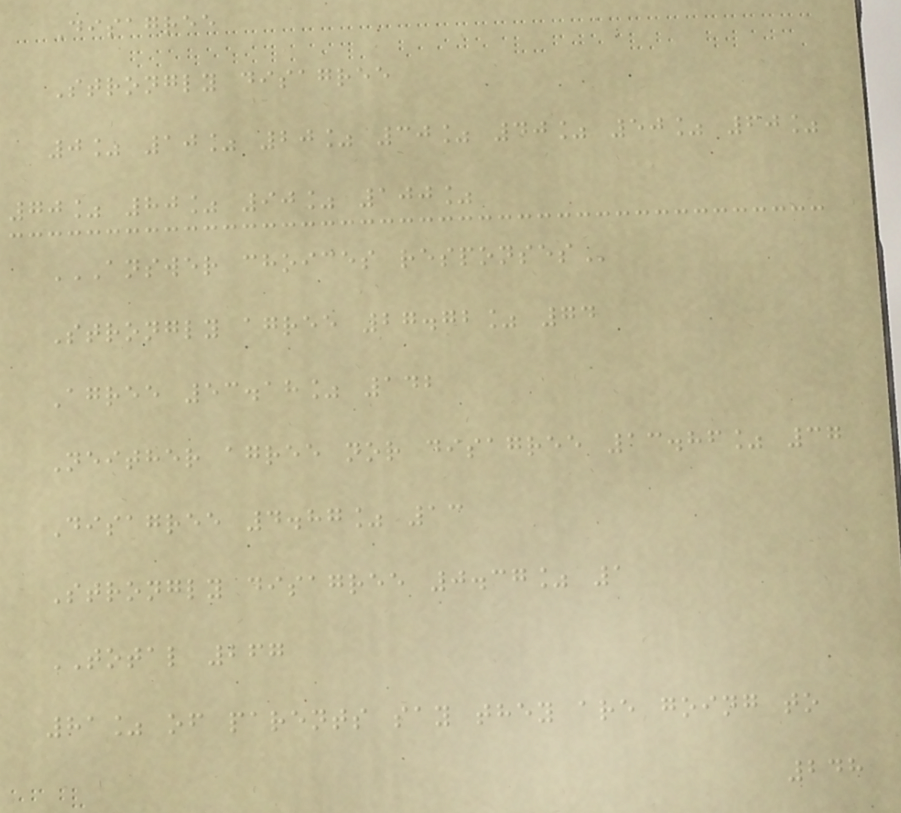Disagree
Strongly disagree
0% 10% 20% 30% 40% 50% 60%
70% 80% 90% 100%
ANSWER CHOICES RESPONSES
Strongly agree 27.72% 74
Agree 53.18% 142
Neither agree nor disagree 13.86% 37
Disagree 4.87% 13
Strongly disagree 0.37% 1
TOTAL 267
81% of parents say they are going to
248
